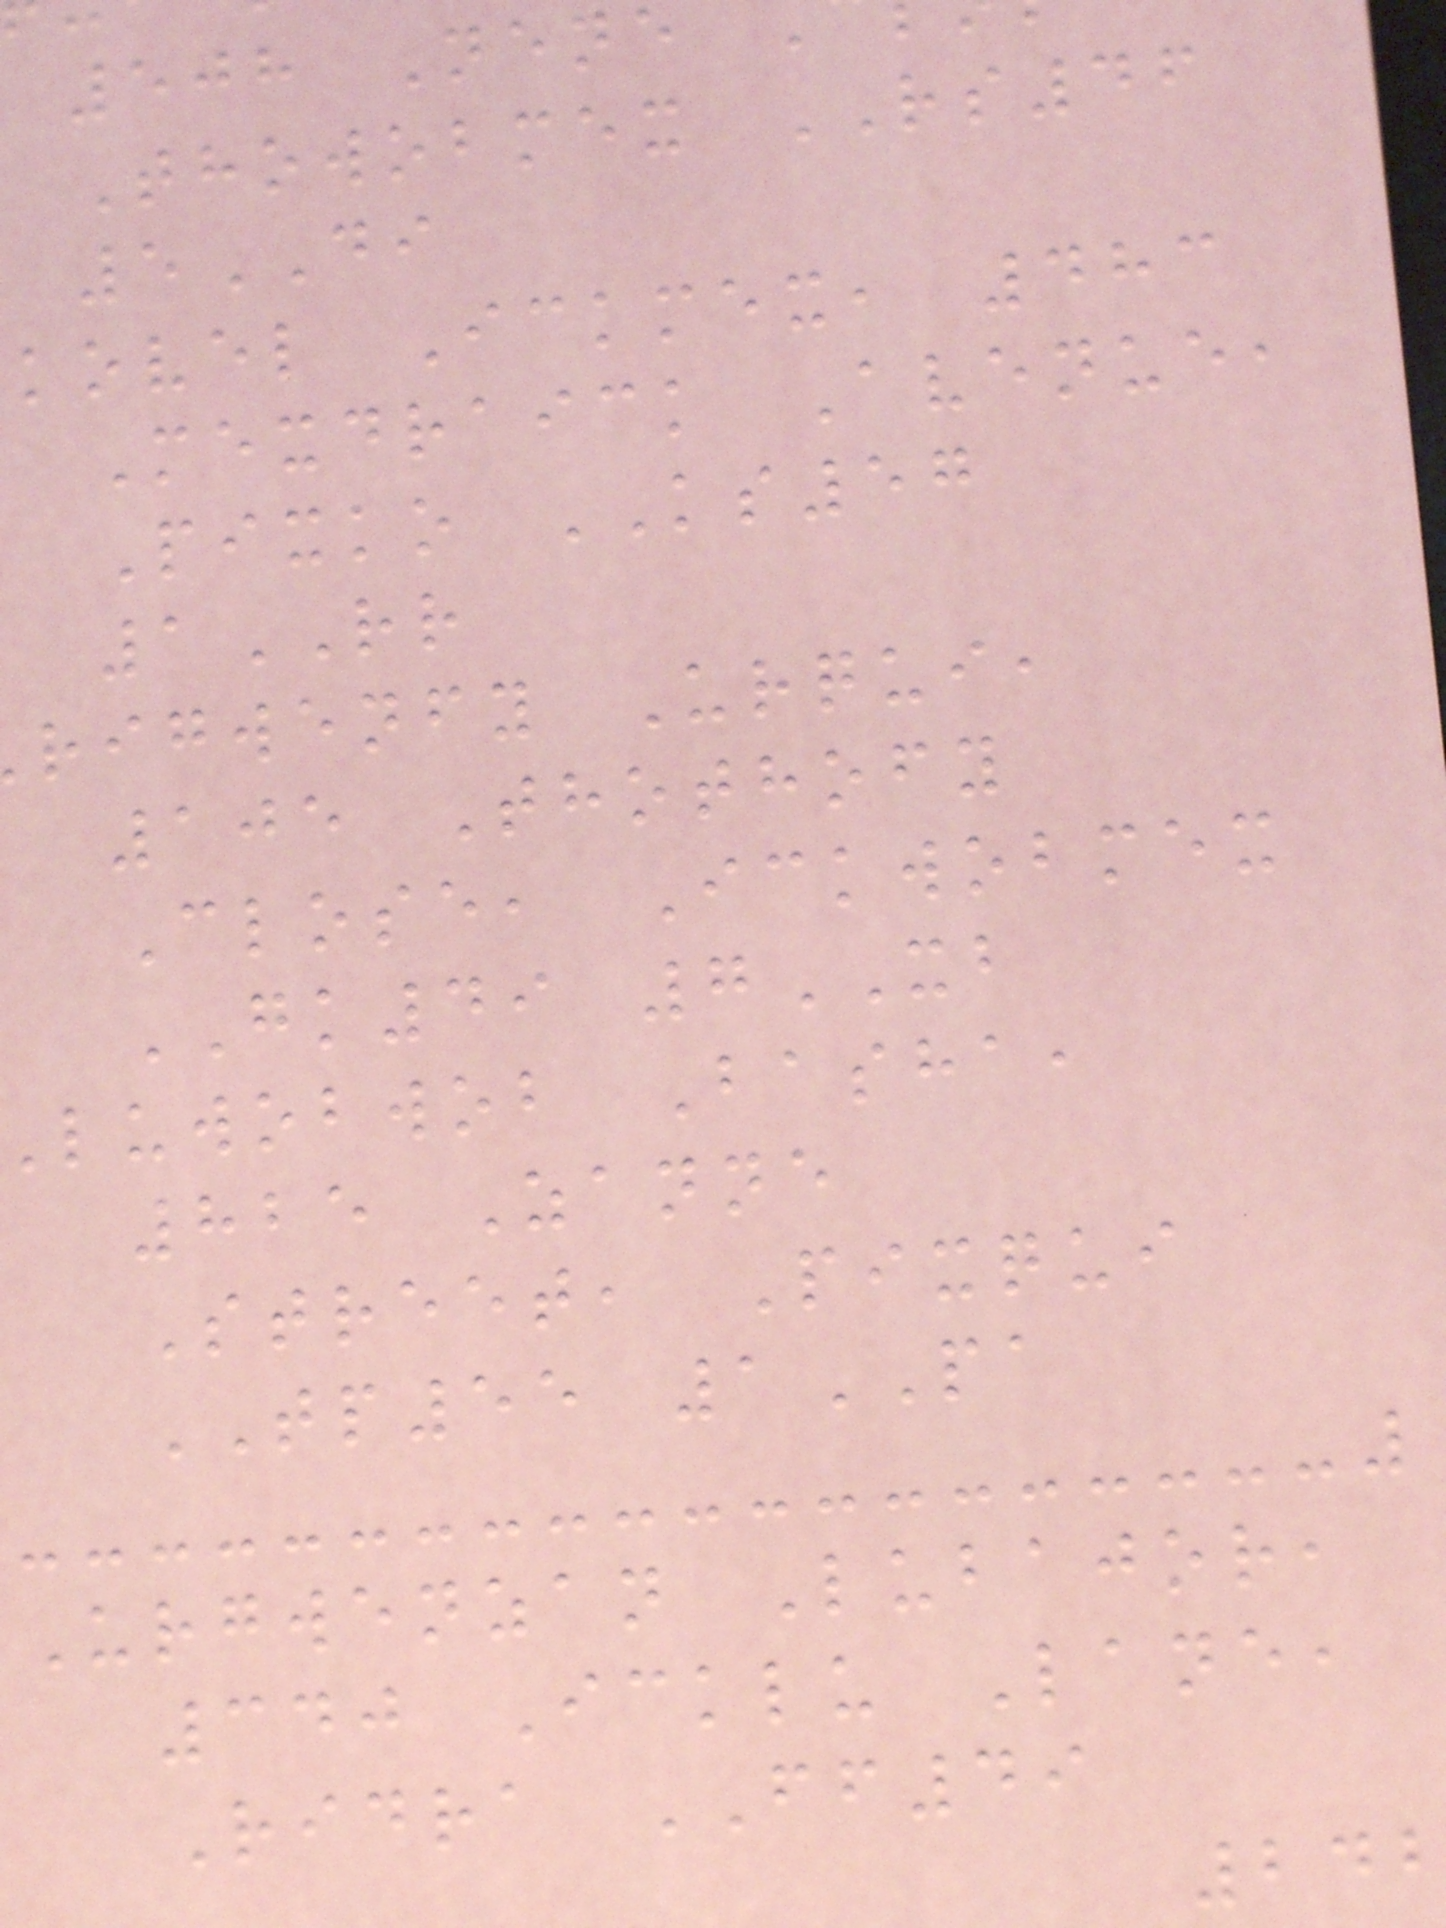508 Nene
Thowobmex RS46
5DI
kovel Ickmex, 483
Mexdraick Avenue,
Pixko KS57
1RR
rigwenfy Urqui,
105 Thothofy
Close, Ickwobmex
GK49 7XB
luwobwob Basha,
825 Zanne
Street, Pixqui
TP55 1PA
Urgwenzan Lubajor,
340 Icklu Lane,
Ridra FF49
